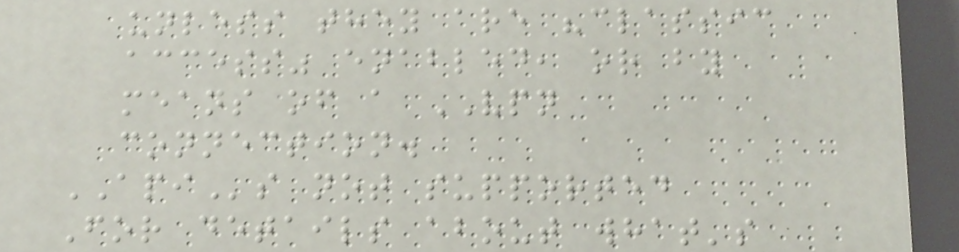unless they are "classic
access" enabled, or by
means of a VPN
connection.
APIs not supported
For details about what's
